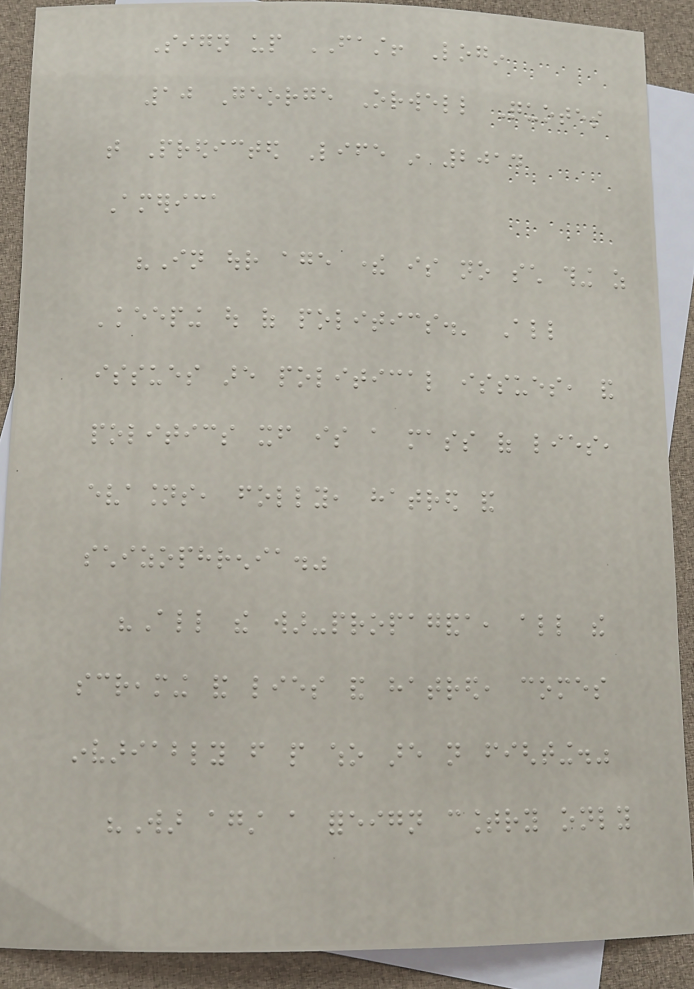Sign up FAST! Login
10 George Orwell Quotes
that Predicted Life in 2014
America
"In our age there is no such thing as
'keeping out of politics.' All
issues are political issues, and
politics itself is a mass of lies,
evasions, folly, hatred and
schizophrenia."
"All the war-propaganda, all the
screaming and lies and hatred, comes
invariably from people who are not fighting."
"War against a foreign country only
